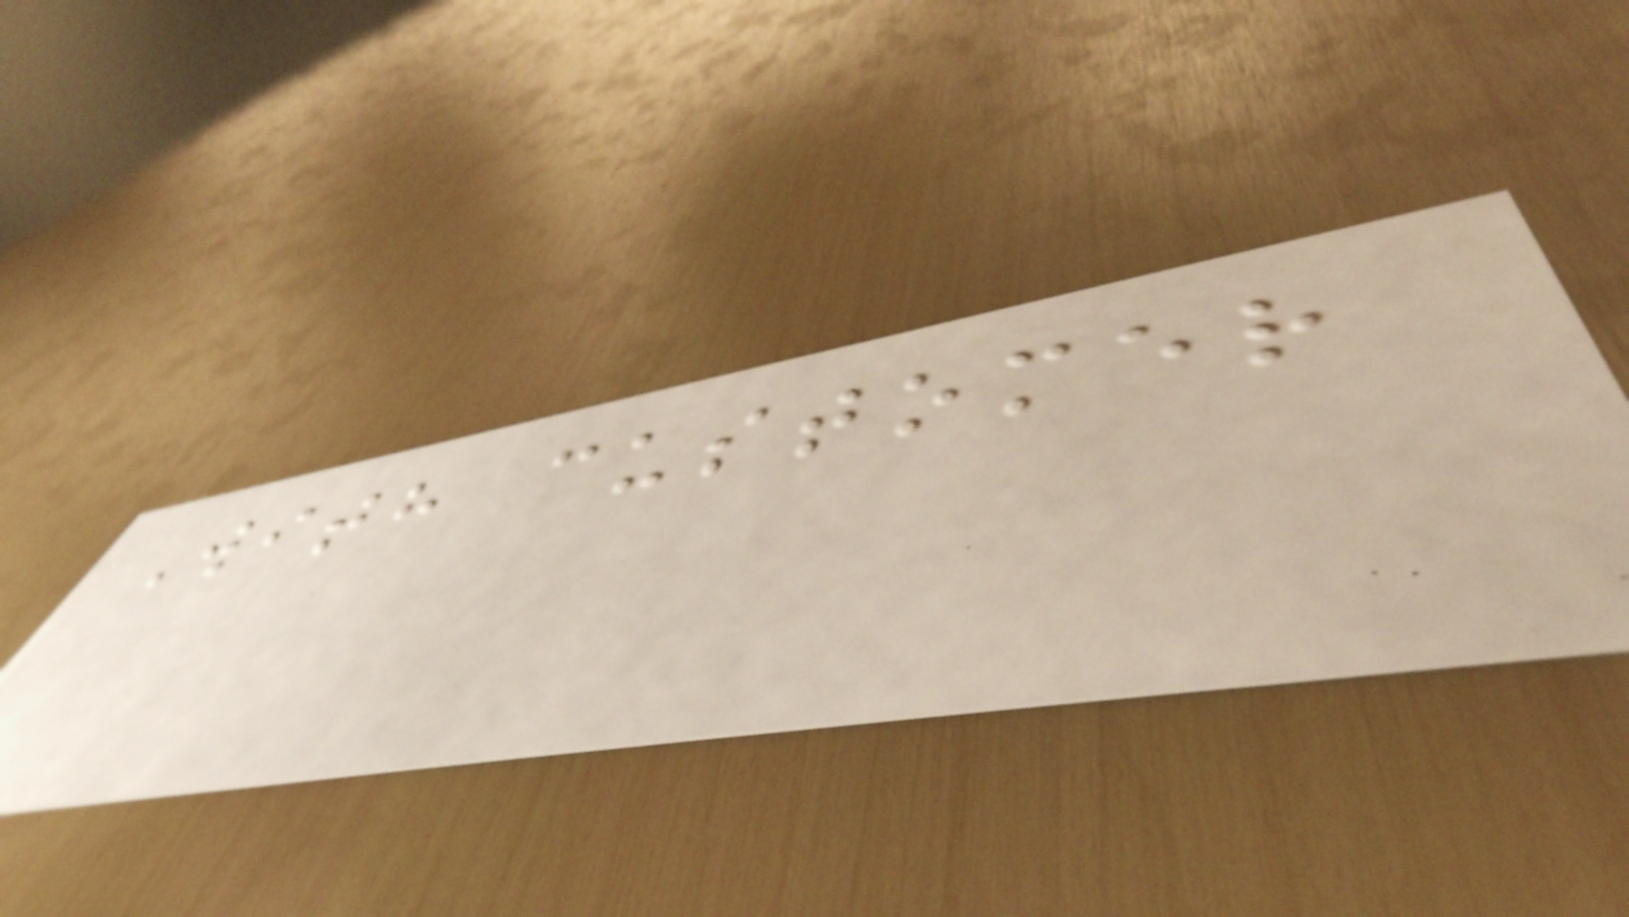With customer
